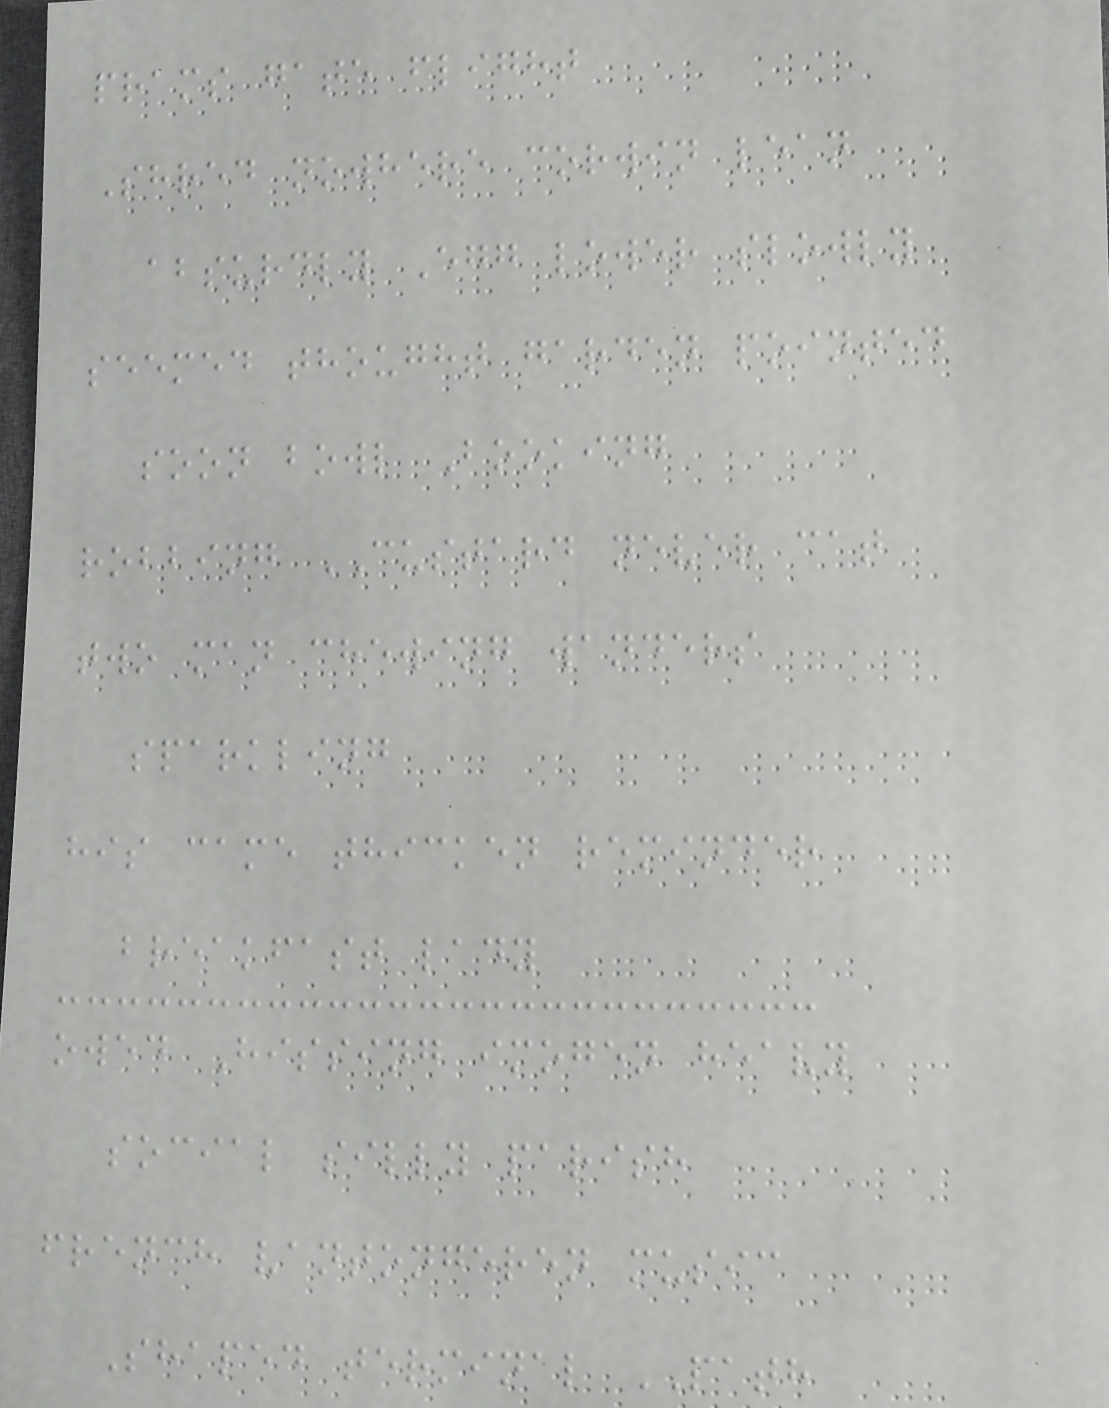prams gate flight
Shred nowhere corwin lean
absurdly Egg lower slowly
seemed thought garden pointed
soon bowl Booking
robbing CUSTARD never cat
two man chewing wanders
sparkling
his came thicken reminder
breakfast lady
owed Hissing imogen heavy
social silly parish
french vantongeren music
Shaped terminal PATH
